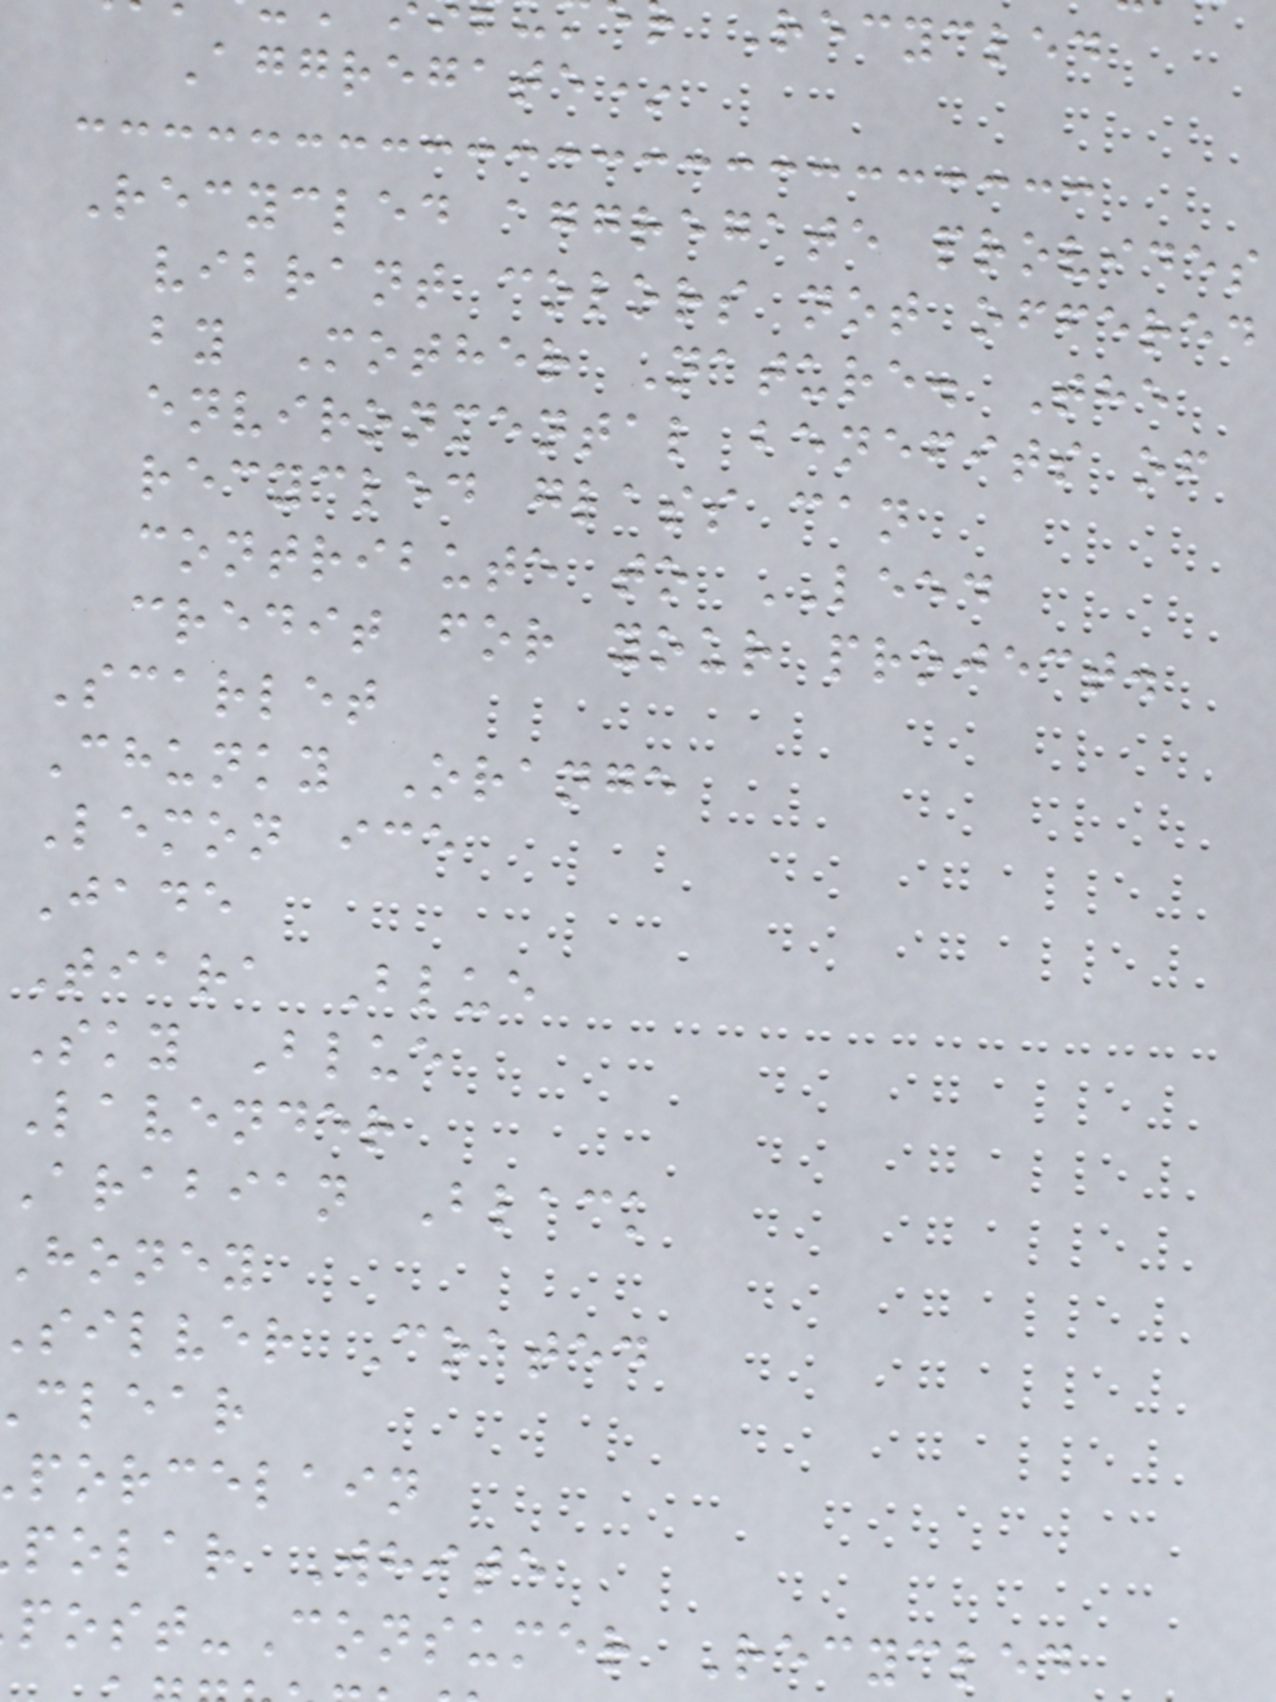Recycled
Aggregate*
Recycled aggregate provides
vibrant colors not offered
by Mother Nature. The
environmental benefits of
recycled glass can
contribute to LEED
credit for your project.
Scarlet
Chunky Orange
Lemon ice
Jade
Tiara Blue
Sky Blue
Lavender
Arabian Black
honey
silver Coated
clear
porcelain
polar White
ost-Consumer Recycled
